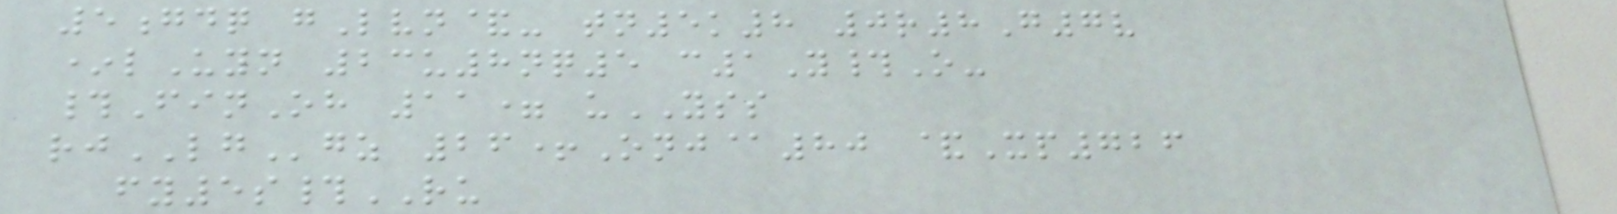5gdq gLvn&- tn5k8 0r8G7v
*lUyn 23u8nq5 c1Y#O-
#FinOh 11= uYSS
rjLGgz 26+Onj@80 &Xp726
fy5s#RU
